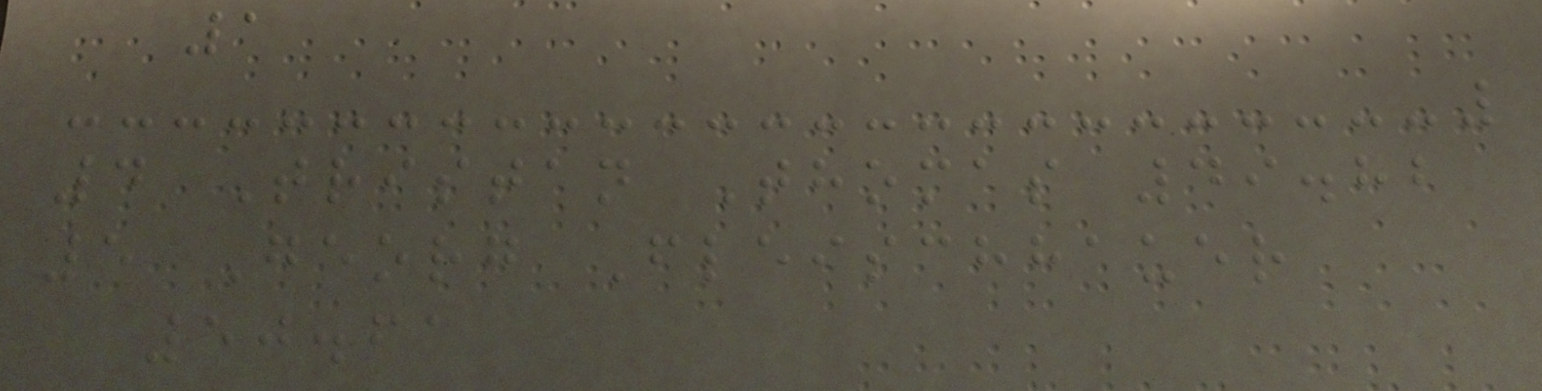1
4 Tristan Thomas 49.82
5 Georg Fleischhauer
50.61
